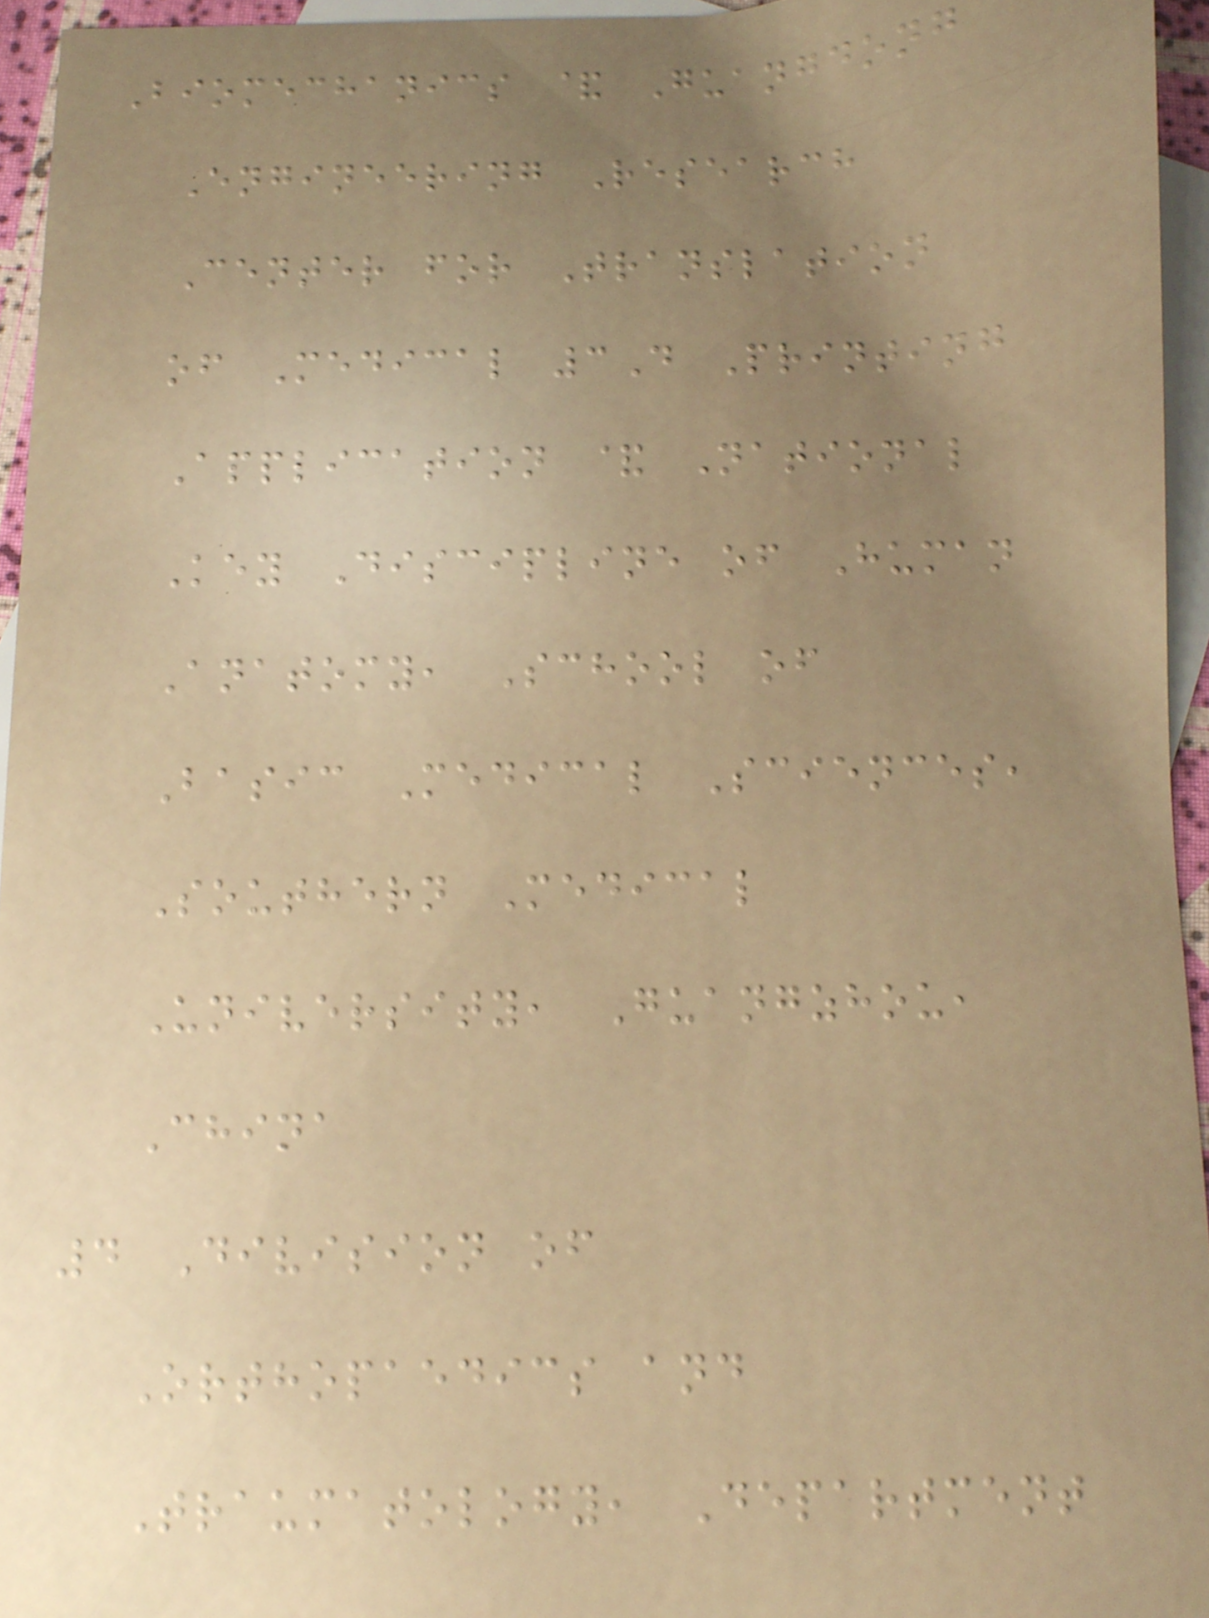Biomechanics & Guangdong
Engineering Research
Center for Translation
of Medical 3D Printing
Application & National
Key Discipline of Human
Anatomy, School of
Basic Medical Sciences,
Southern Medical
University, Guangzhou,
China
4 Division of
Orthopaedics and
Traumatology, Department
